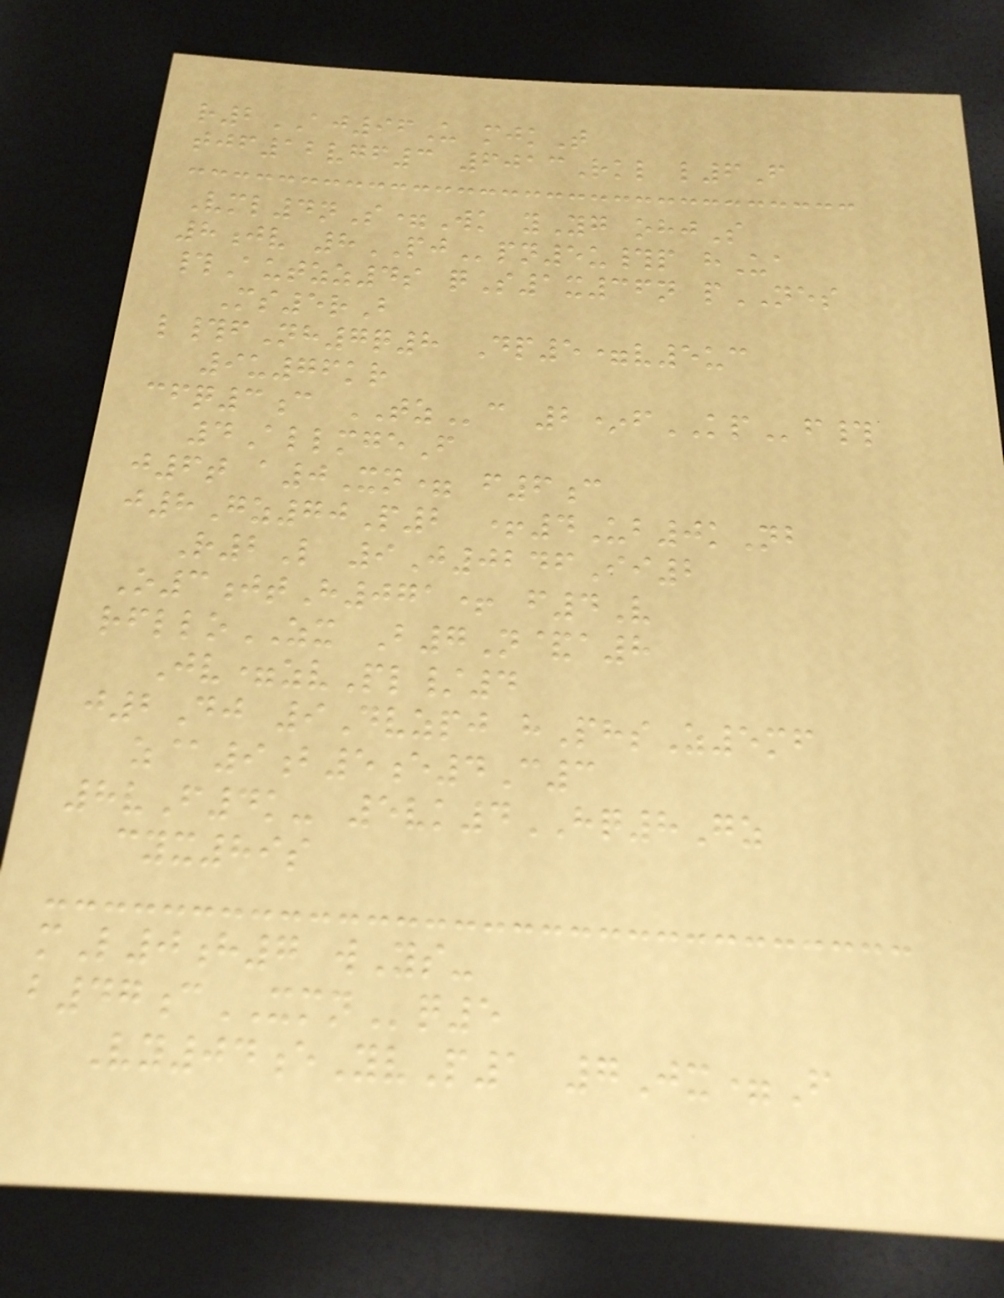r2AJ96U mjkT
tjf12vgf3 6013Rkl l6F
Vml4nS=Wk yYg ohjS
8jv 8PJpn5u#p hUa
#Autzz4s qS1x36n pNES
Ms5rB
l#fNh7q8 Dp5=v5uc
9u76kr
cfq3c TZc 2*fKPf#
4AllmgeF
j6t a0Xn= f6c
j8Gz70P2 +4Ub0kNb
R2L 9J0246Ii2
O3jtH071+ f4V
rflloZX B7N&a8
Jv=zvPl/4
j2Dj 9Dvzpj hPhsZ5mf
z@9b5e4C3
8vF4k- 5vk4HQ8Gz
cyx89s
mL0h7 wYs-
b47cXMNq5
Vy04eYvP1 7Jx=F
